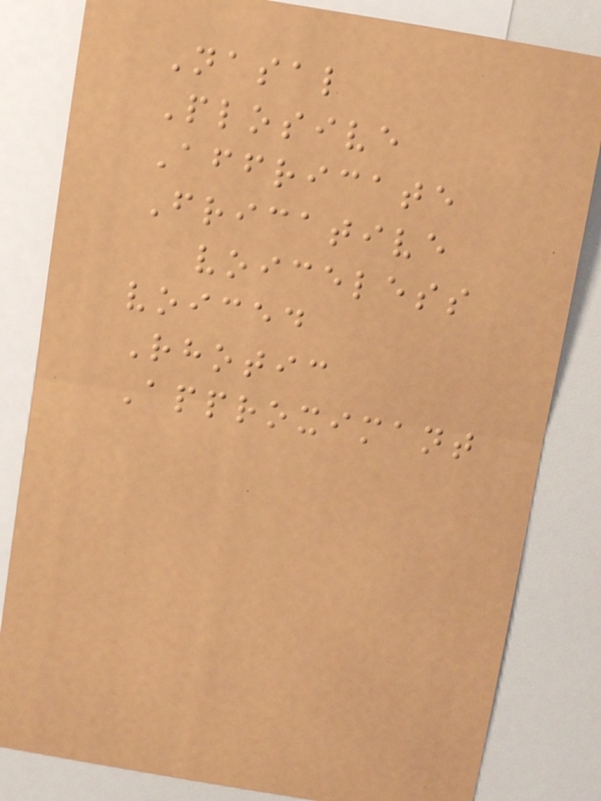Nasal
Plosive
Affricate
Fricative
voiceless
voiced
Rhotic
Approximant
